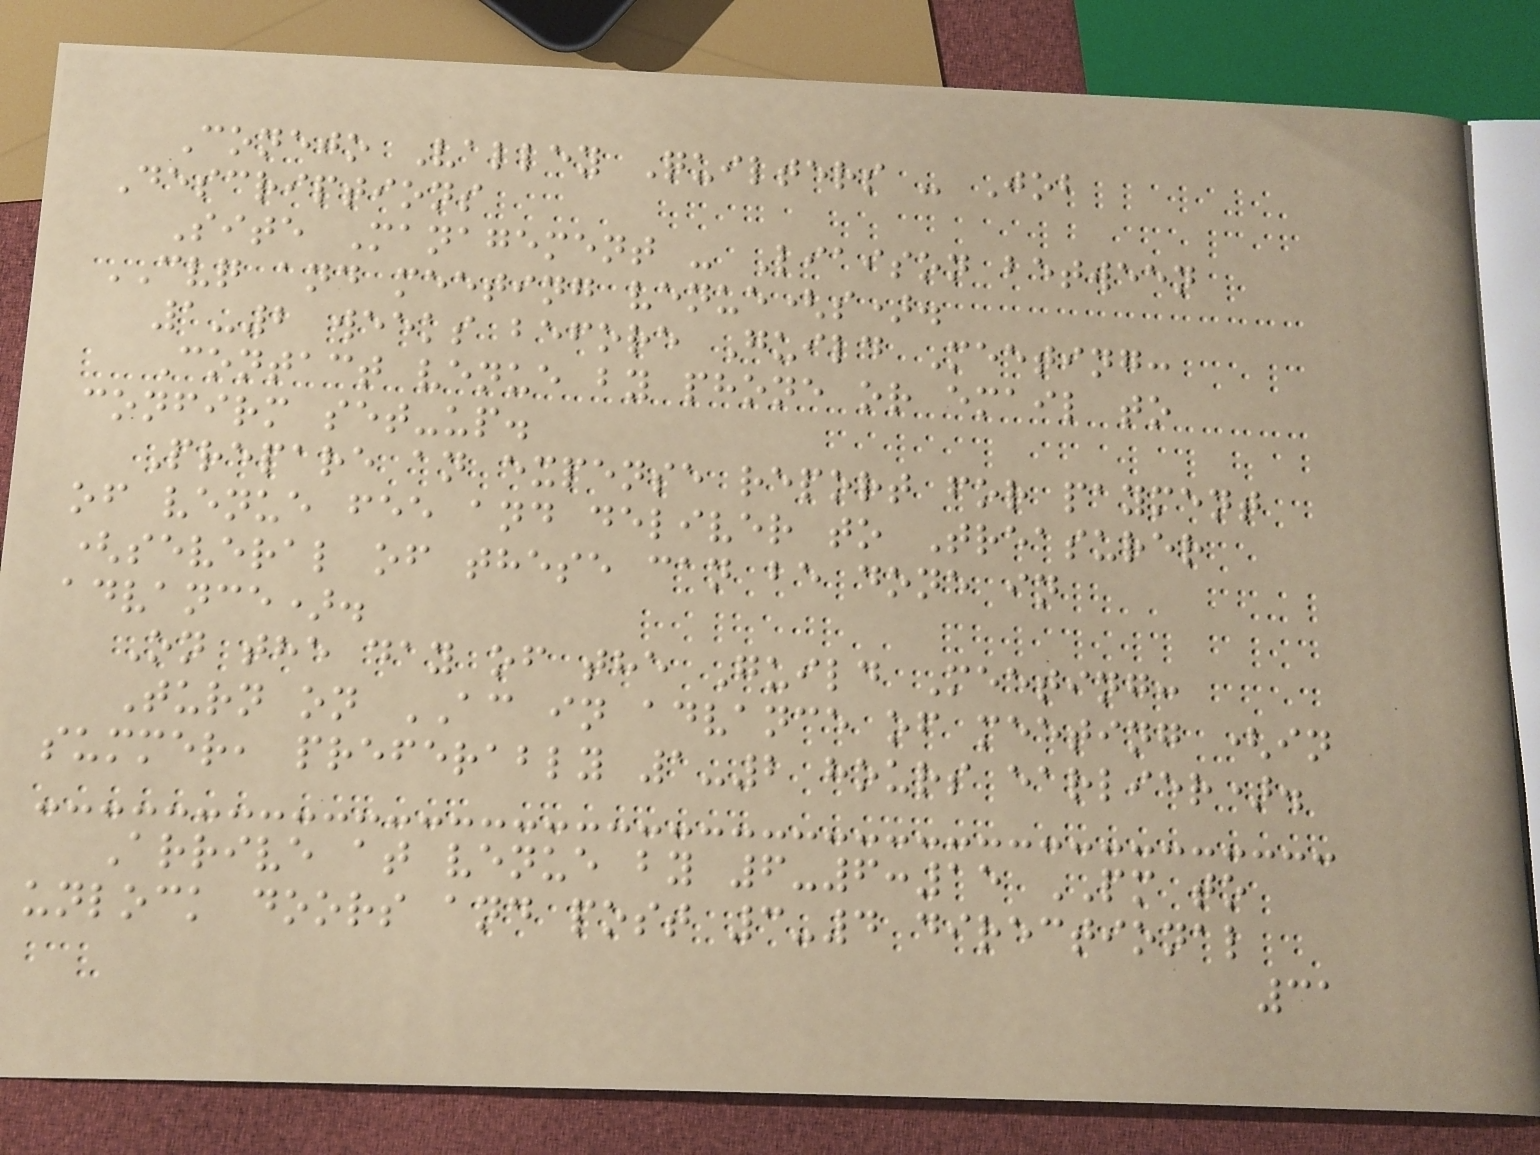Conejo Valley Quilters - Job
Descriptions
Site Management - Liaison between
CVQ and meeting venue(s).
1-2 weeks before Guild Meeting:
Contact venue by phone or email to
confirm set-up.
Prepare an expense report for payment
of venue fee and deliver to Treasurer
(several of these can be done in
advance).
On the day of the Guild Meeting:
Turn on AC in advance of meeting (in
summer, preferably 1-2 hours earlier).
Arrive at venue by 6-6:15 PM to
unlock doors and post 3-4 directional
31
